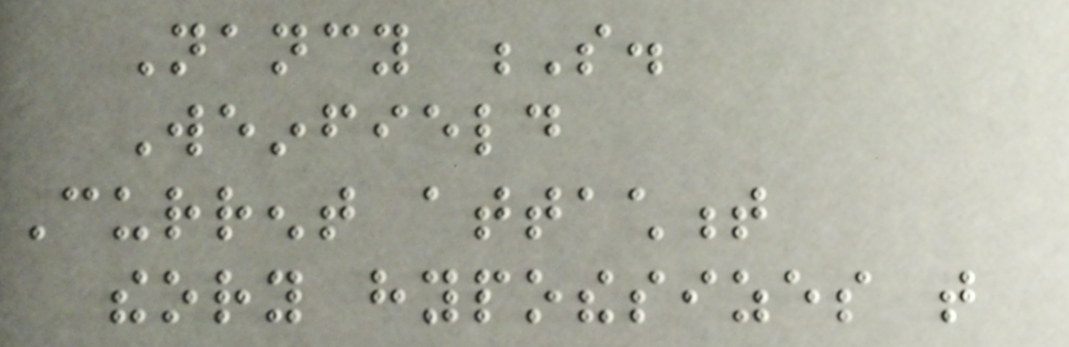Nancy S.
Weinfield
Current attachment
theory hypothesizes that
